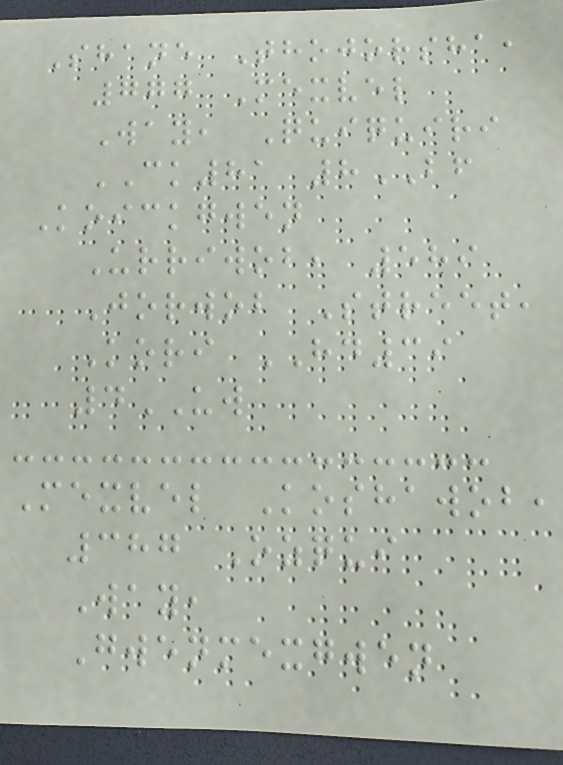Shane Thojorsha,
777 Mexvel
Way, Quiquiri
CK81 8BF
Koickgwen
Urriwob, 589
Jorwob Street,
Kori HD39
4UW
Mexvel Koshawob,
387 Ozqui
Way,
Gwenmexgwen
